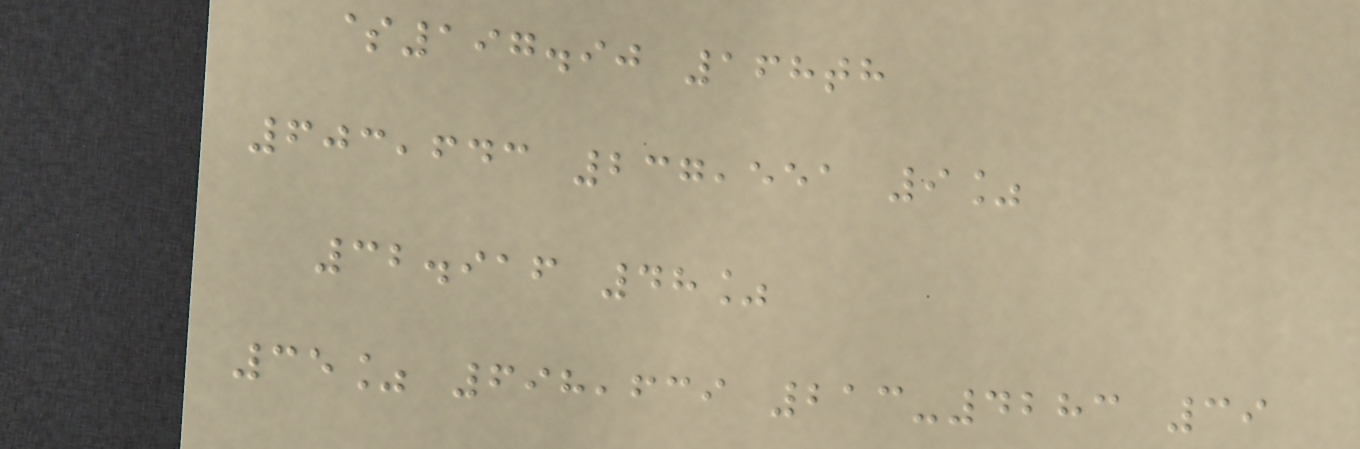$197.90 168th
603,643 237,551 9%
32.916 48%
35% 698,639 213-4283 39
